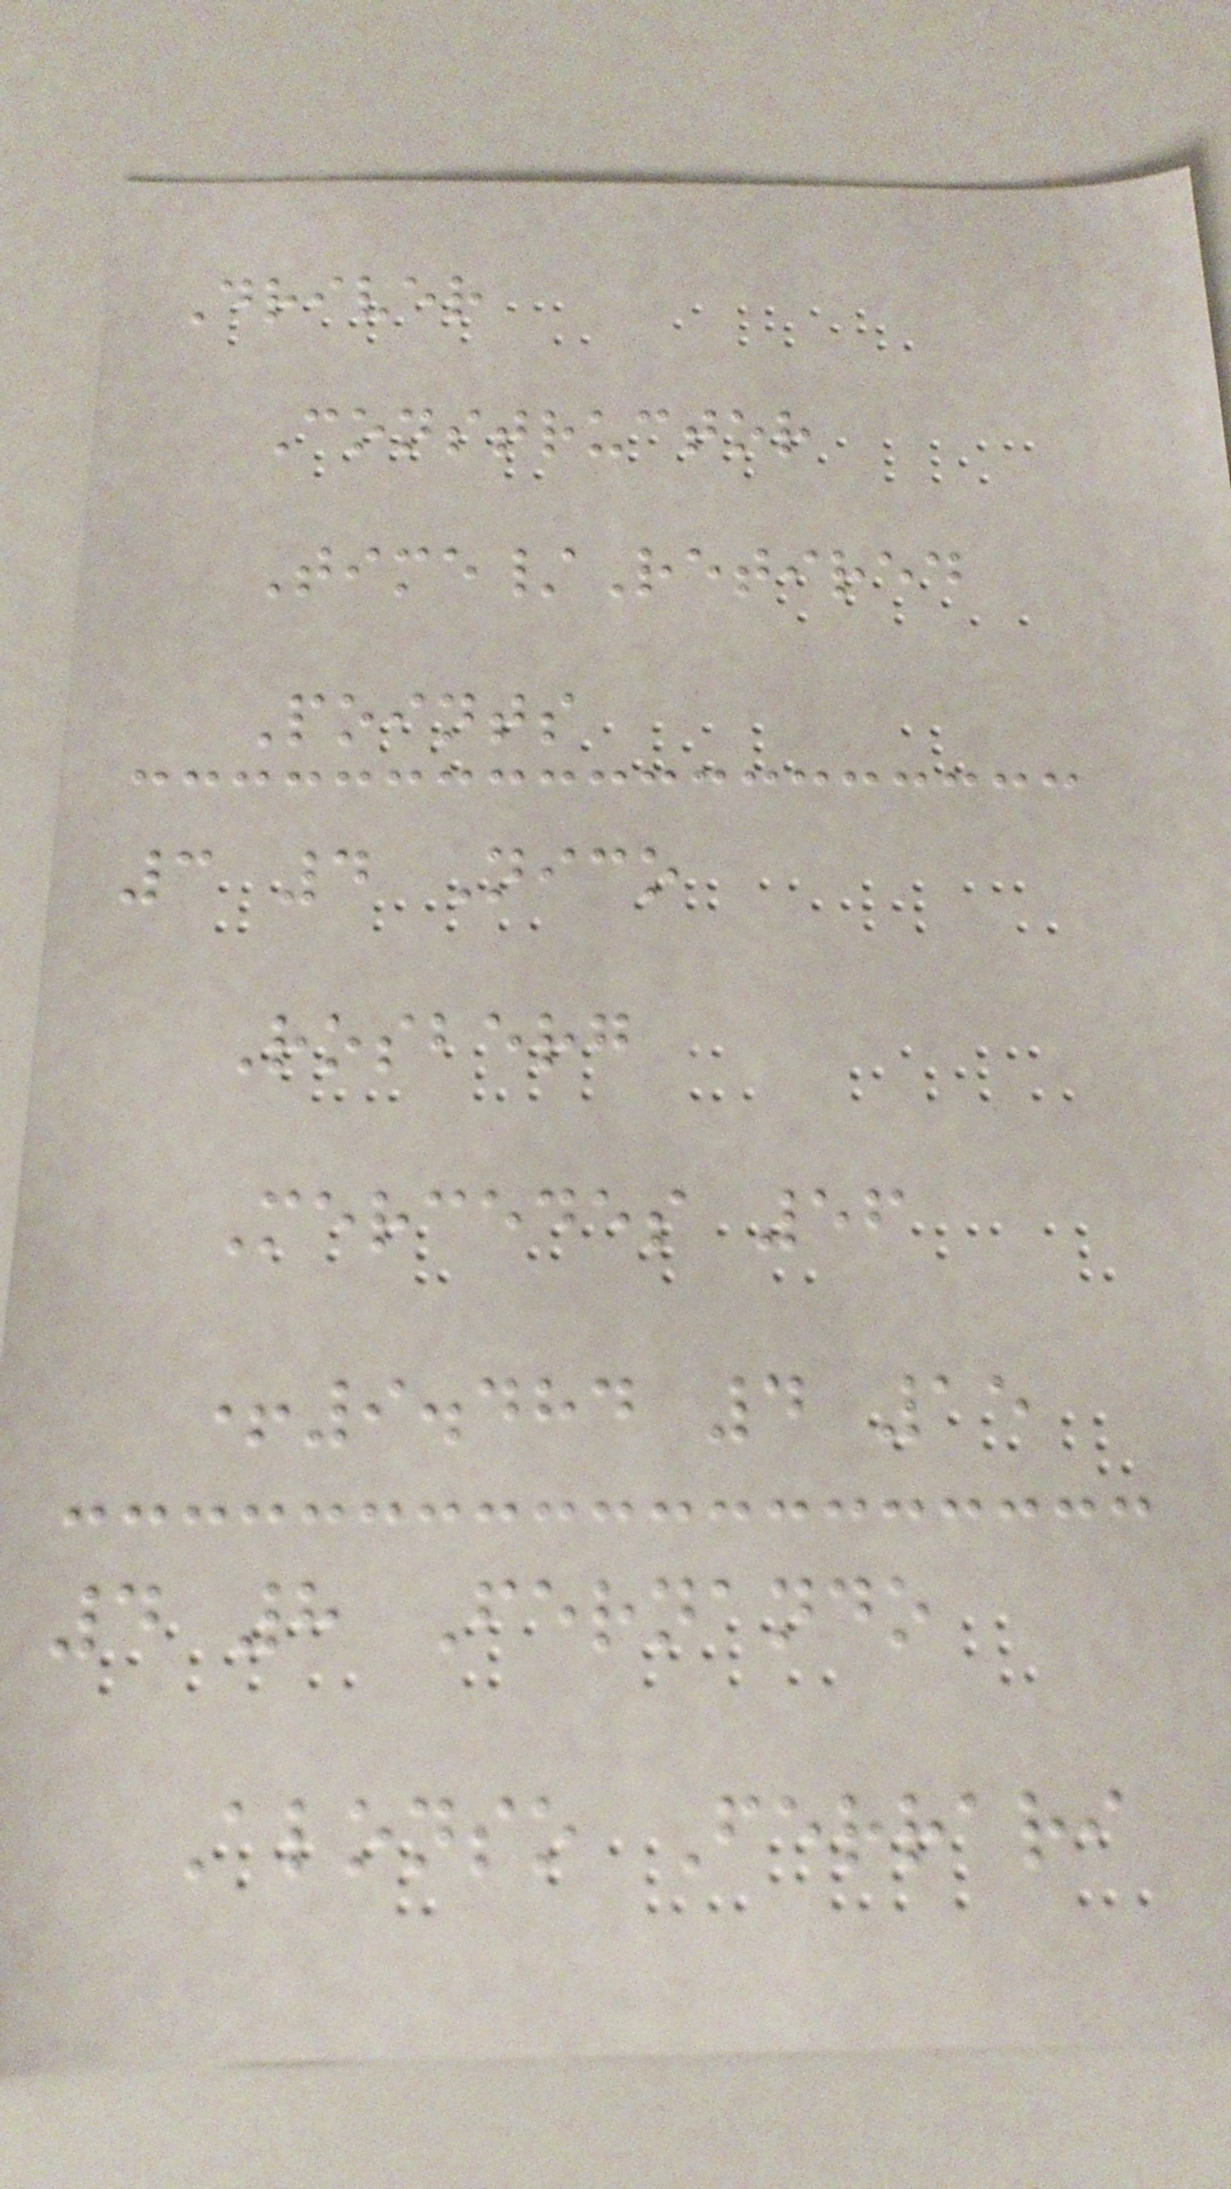Driver
Constructor
Time/Retired
Points
3 4 Nico
Rosberg
Mercedes 56
+9.484 4 15
4 8 Fernando
Alonso Ferrari
